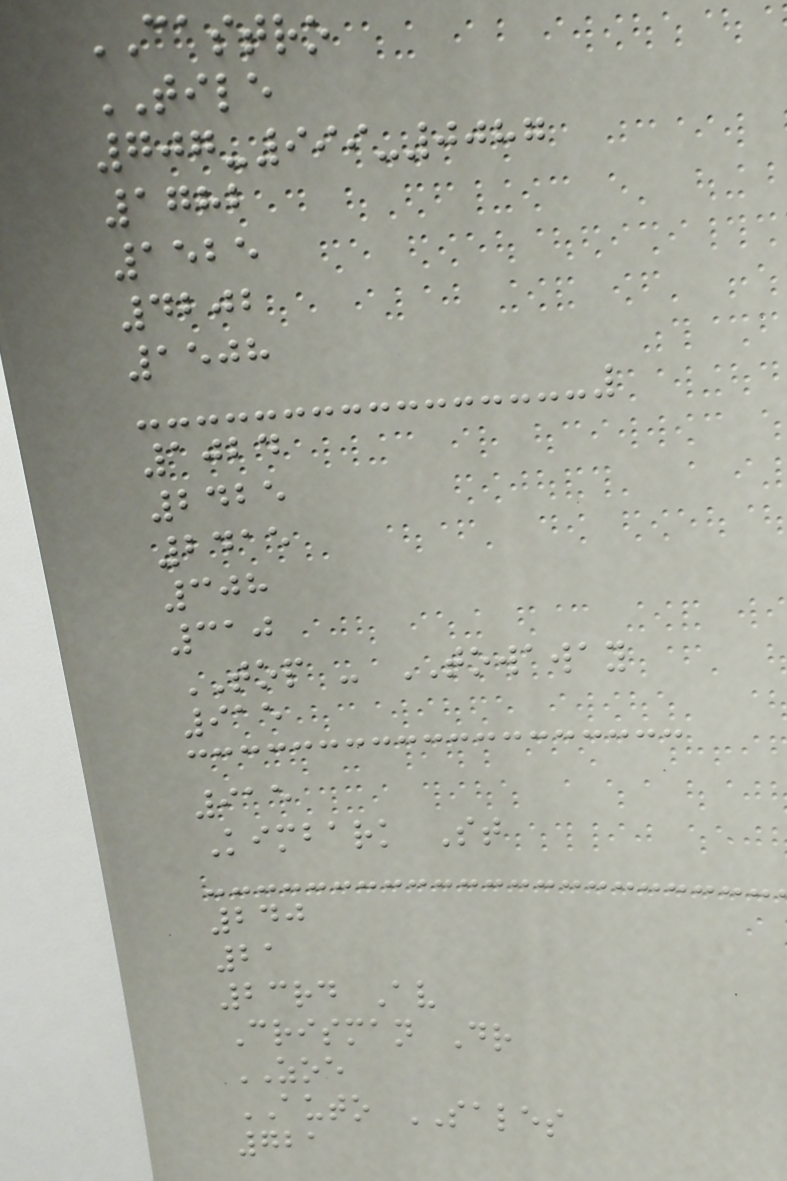CASTRO
TILE
707-999-0087
1782
1525
4202
1508
1024
2425
2415
308
310
TOP - TOWAWAY
915
915
Kimbark St
240
21
23rd Av
Crisman Dr
ZOE
AUTO SALES
721
